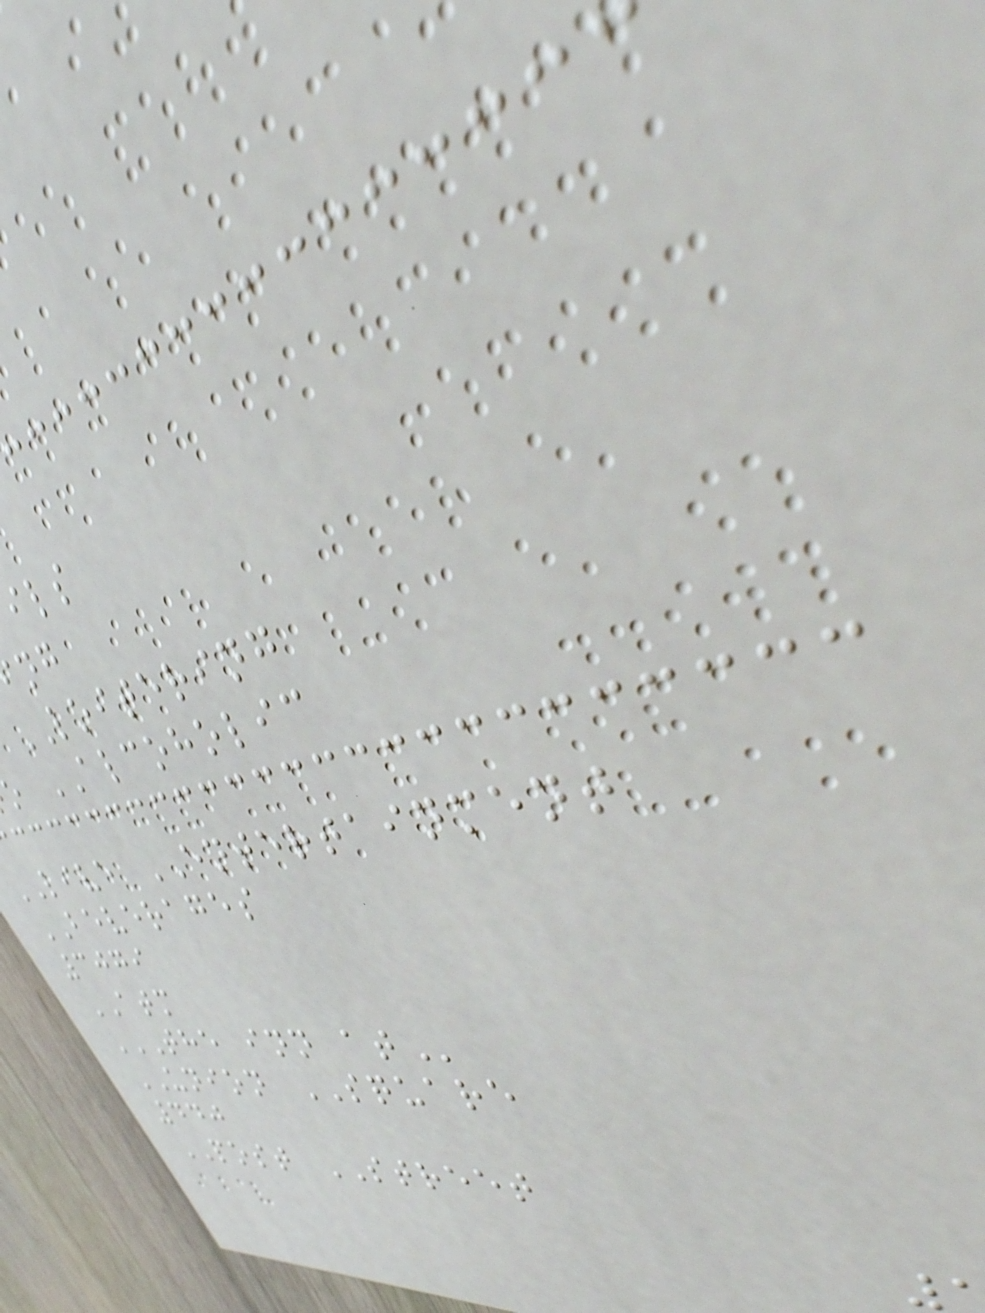LOITERING
o ALCOHOLIC
LIVE ENTERTAINMENT
BEVERAGES
3079
ATM
THE INN AT
UNION SQUARE
440
POST STREET
